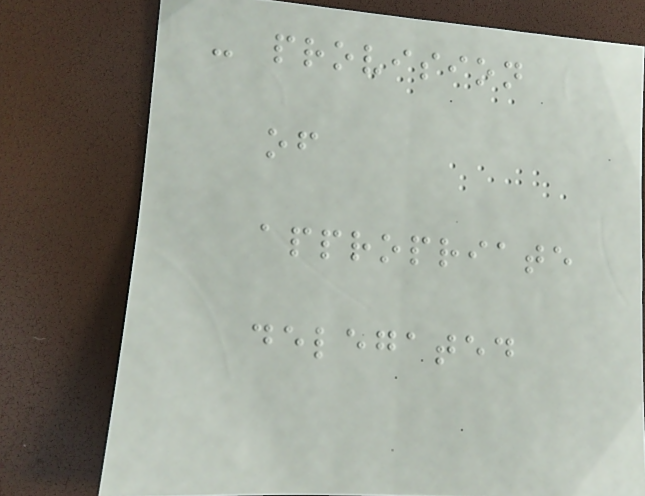- provision
of
appropriate
delegated
